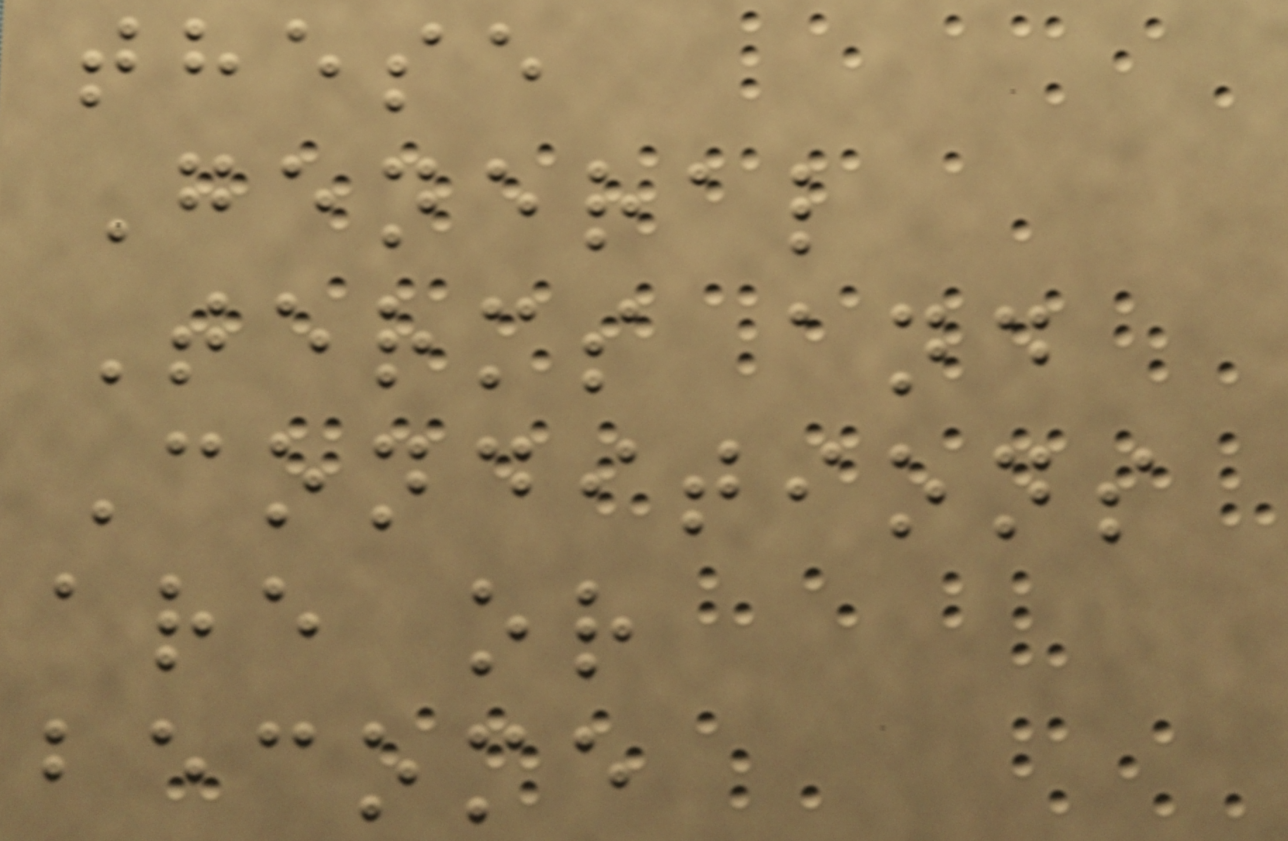these
General
Terms and
Conditions
are or
become
